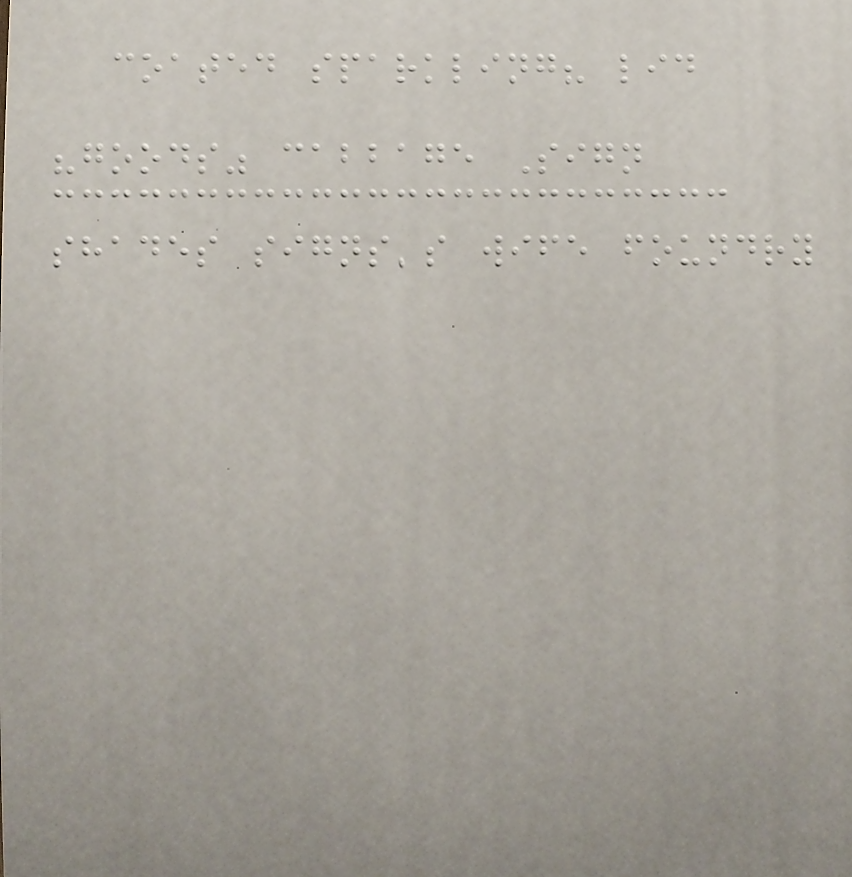coated sparkling? lid
"goods" cabbage Sign
shades signs's wife foundry
